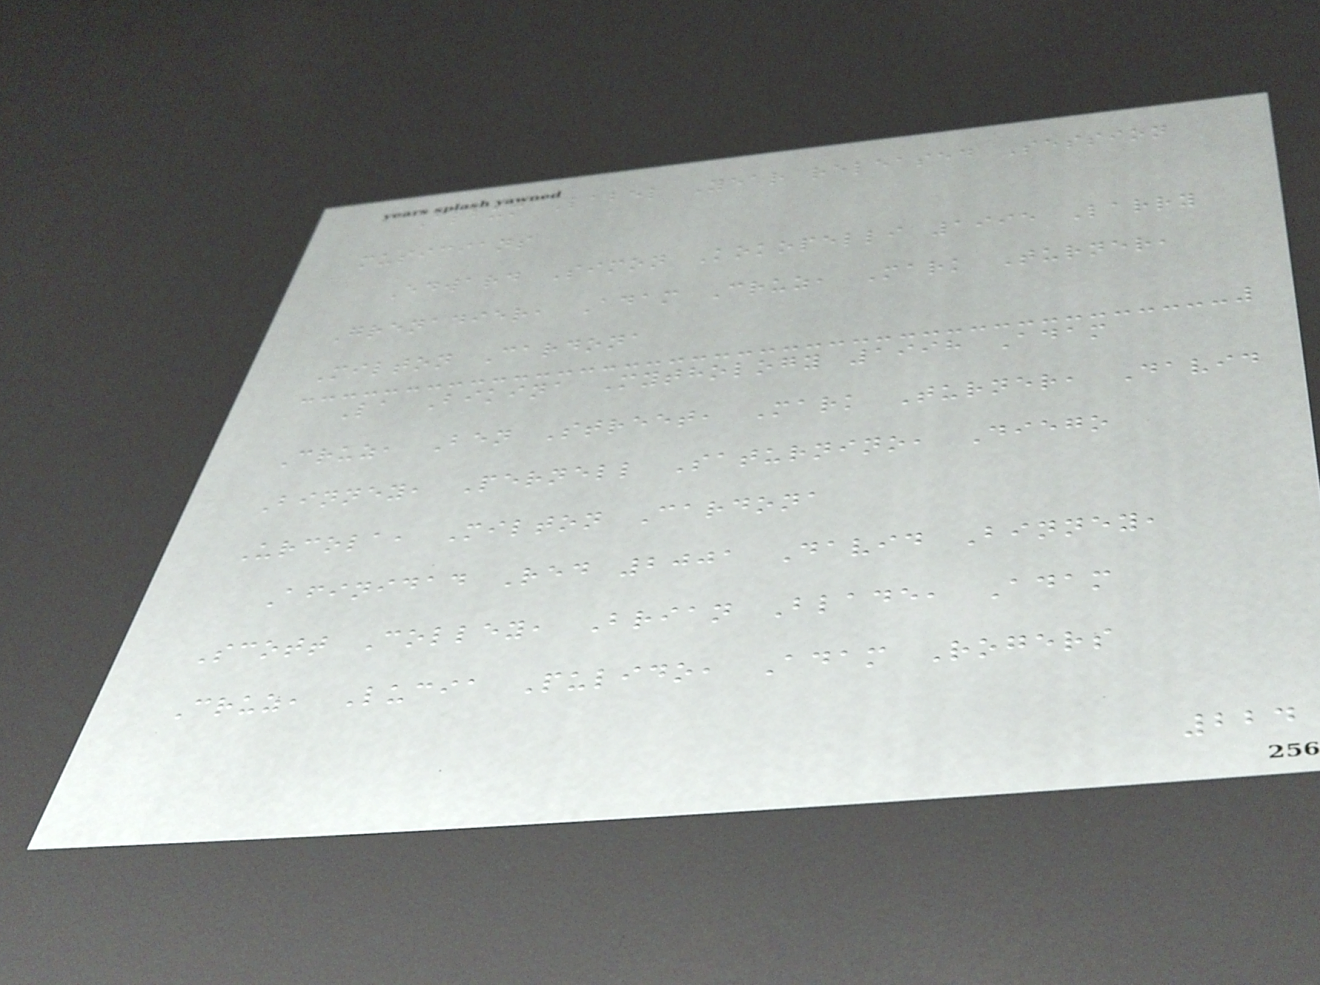Album Label Year released Session
musicians
Edward Simon Kokopelli 1995 Larry
Grenadier, Adam Cruz, Mark Turner,
Milton Cardona
La Bikina Mythology 1998 Adam
Cruz, Ben Street, Mark Turner, David
Binney, Pernell Saturnino, Diego
Urcola, Milton Cardona
Afinidad Red 2001 David Binney,
Scott Colley, Brian Blade, Adam
Cruz, Lucia Pulido, Adam Rogers
224
